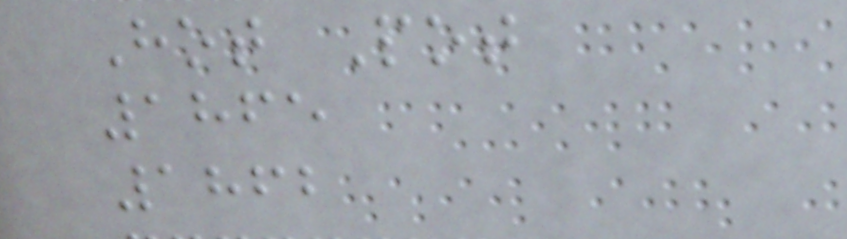Hot Pot
1865
1862
